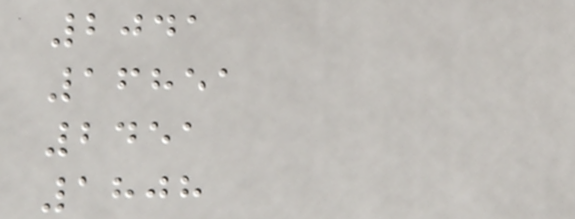2041
16851
2451
1808
